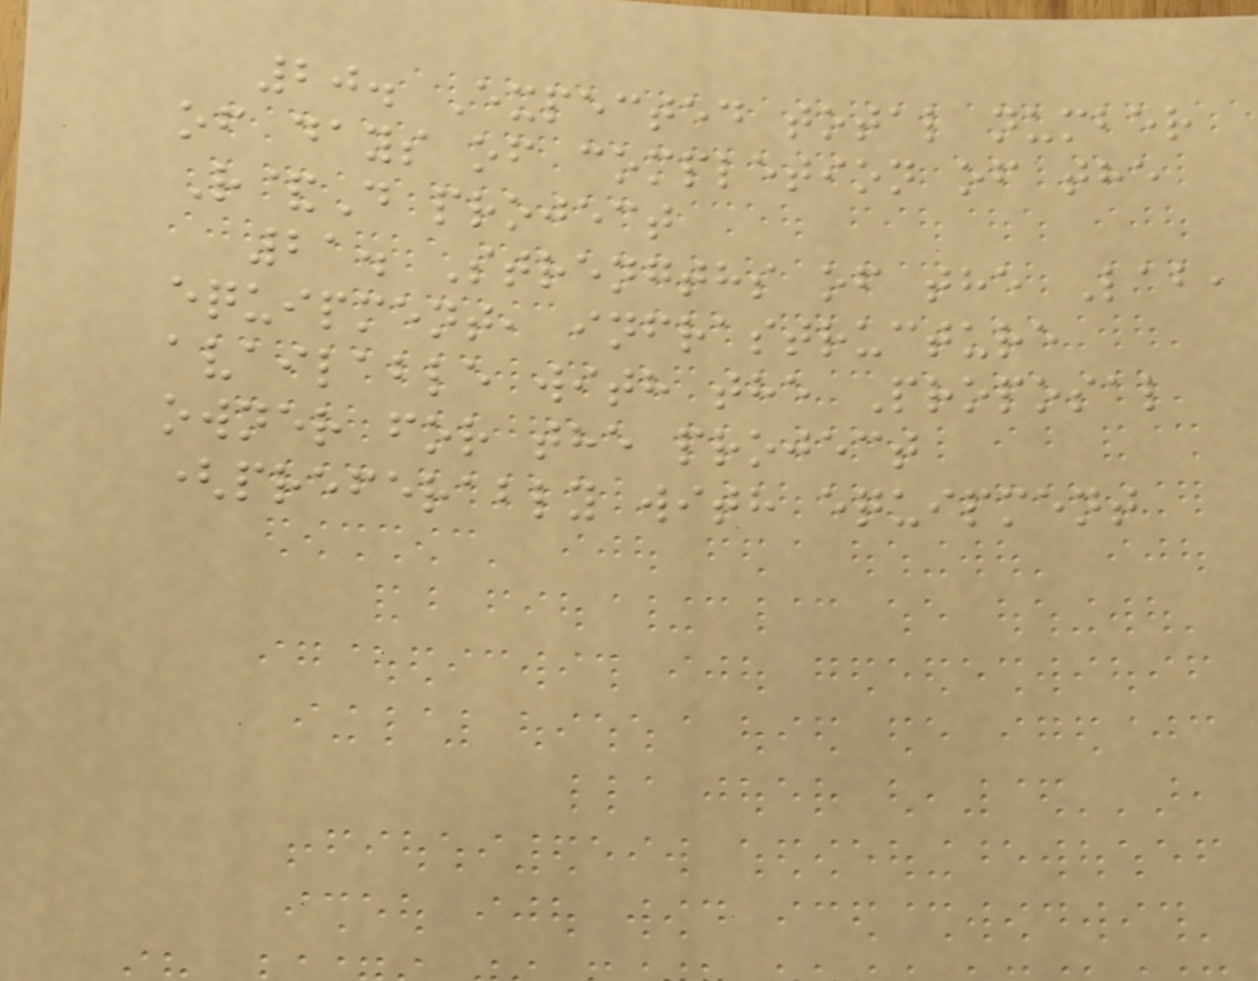20. Expected total number
of days of completion of the
R&D project
21. Strengths of the Lab,
equipment, infrastructure
available with the Proposal
owner for the project
(preferably with equipment
